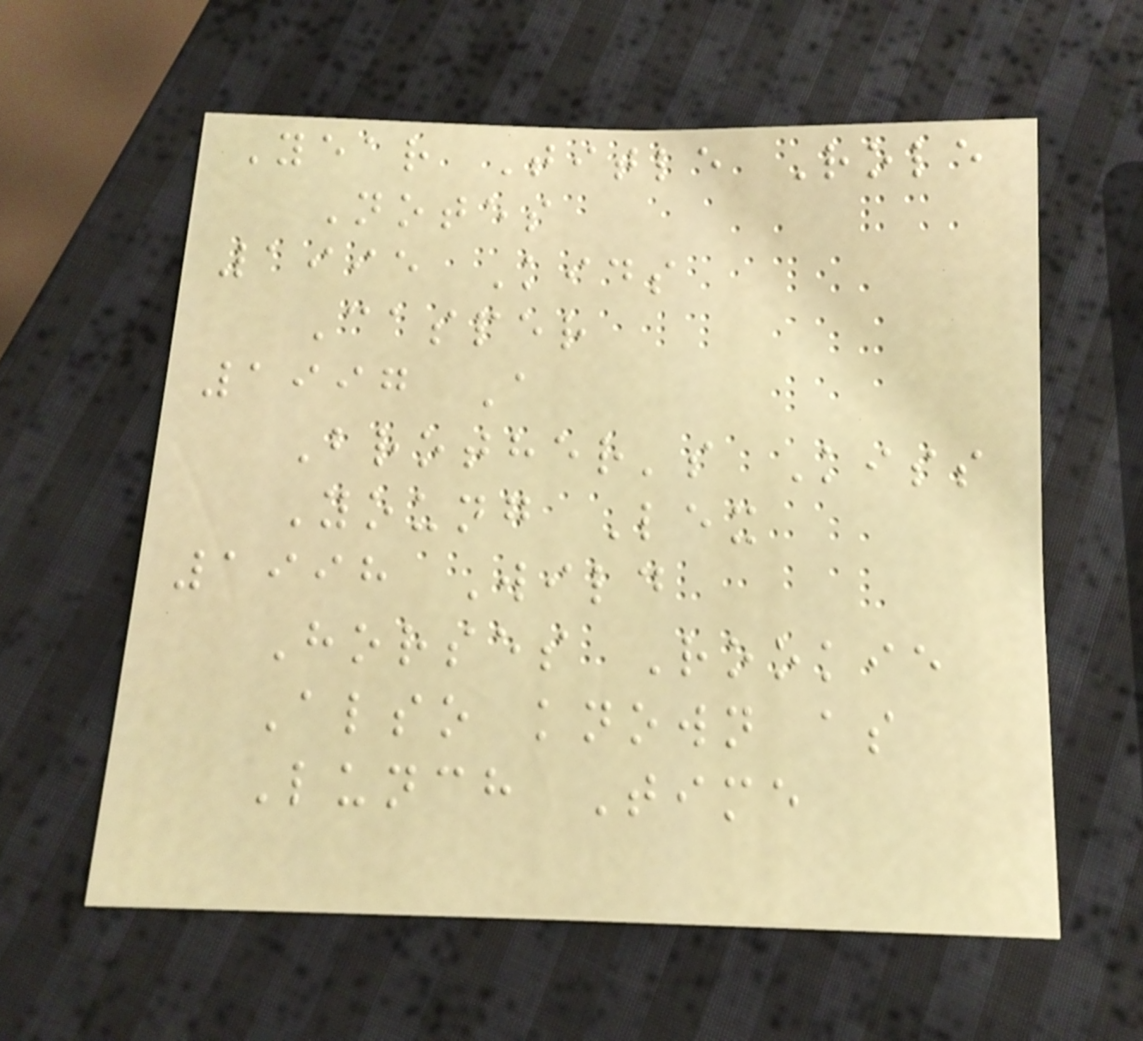Year Title Role
Notes
1995 Kids
Casper
1997 A
Brother's Kiss
Young Lex
1998 Wild
Horses Rookie
Also known as
Lunch Time
